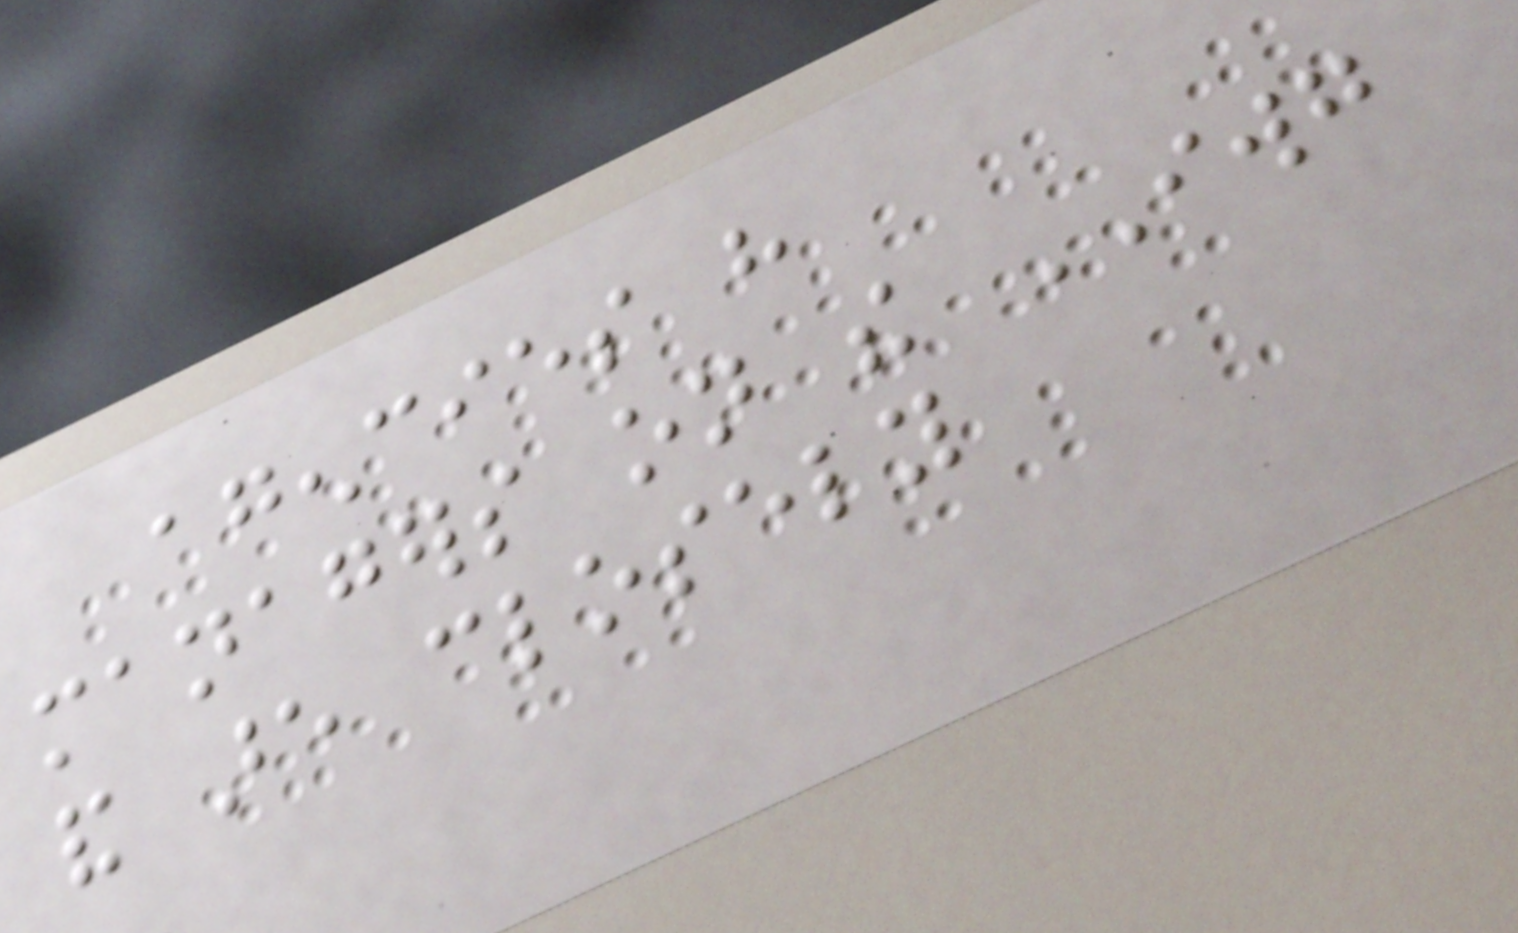agencies have
managers on the IWG
and are closely
